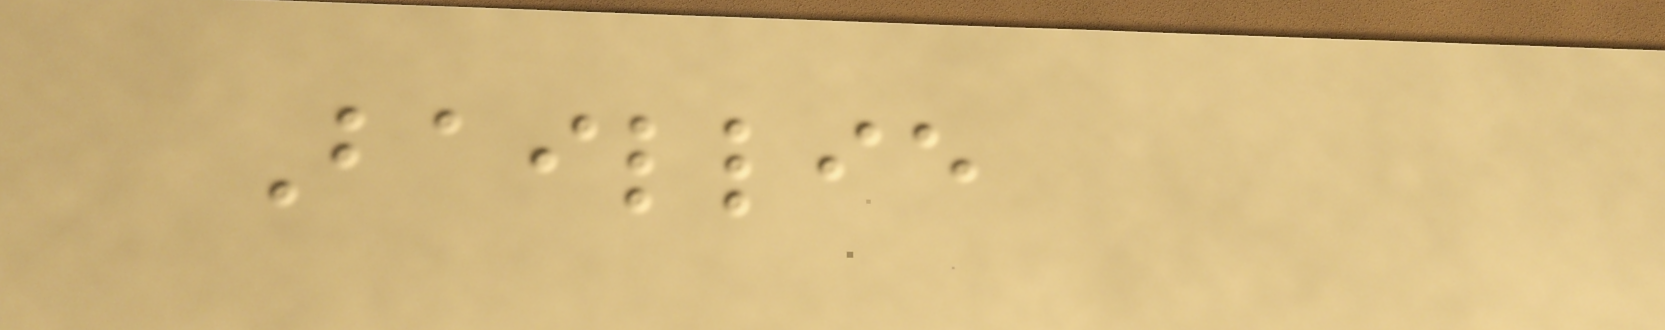Baillie
